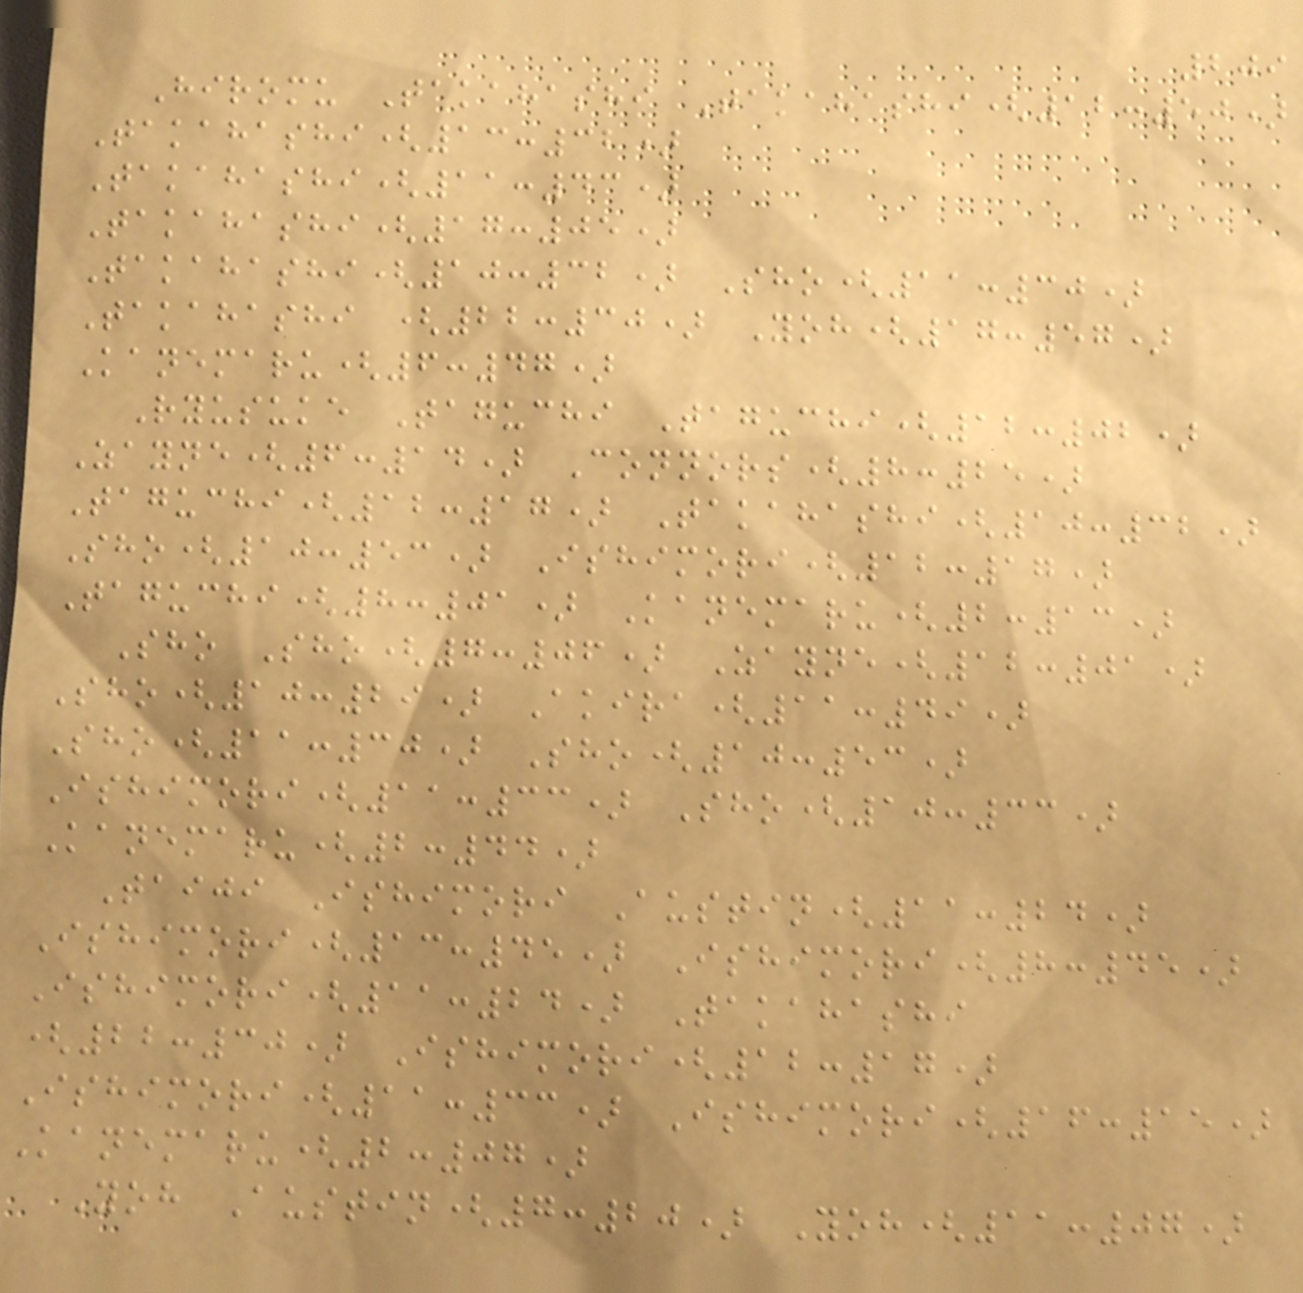209
Hiromu Takahashi Takahashi(12:50)
Takahashi(13:32)
Takahashi(11:43)
Takahashi(17:05)
Takahashi(10:32) Sho(11:30)
Takahashi (22:30) Yoh(17:57)
Kanemaru(6:47)
Ryusuke Taguchi Taguchi(12:02)
Zayne(6:14) Connors(8:25)
Taguchi(12:17) Takahashi(10:32)
Sho(10:53) Ishimori(12:17)
Taguchi(8:01) Kanemaru(2:13)
Sho Sho(7:06) Zayne(12:01)
Sho(10:29) Akira(11:49)
Sho(11:30) Sho(10:53)
Ishimori(11:33) Sho(10:33)
Kanemaru(2:44)
Taiji Ishimori Austin(11:24)
Ishimori(13:45) Ishimori(8:45)
Ishimori(11:24) Takahashi
(22:30) Ishimori(12:17)
Ishimori(11:33) Ishimori(16:15)
Kanemaru(2:07)
Yoh Austin(7:20) Yoh(11:07)
